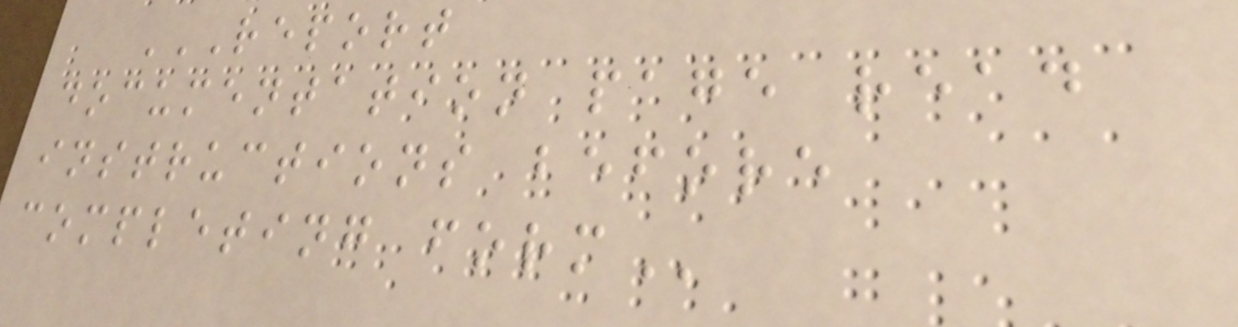REPORT
DOCUMENTATION PAGE READ
INSTRUCTIONS BEFORE
COMPLETING FORM
